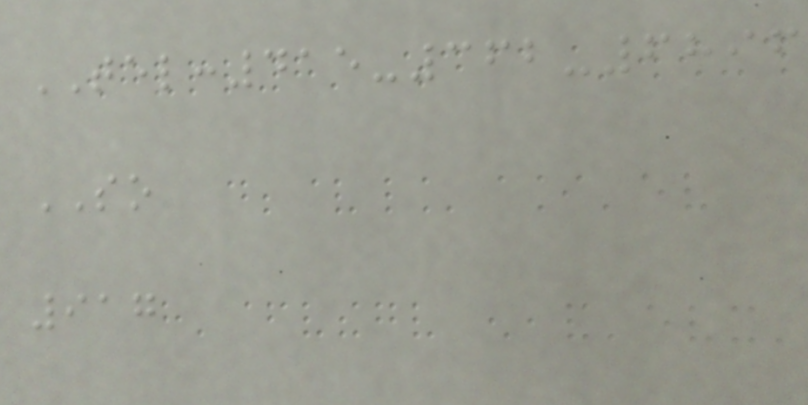TEL:415-362-6896
SO
917
